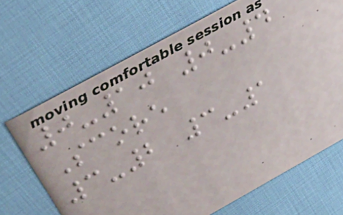0-10 0-4
Score
3-2 3-1
